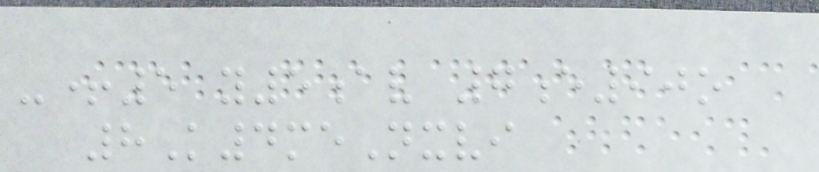-+5 y5av 7e90o
8K4meNxvi
